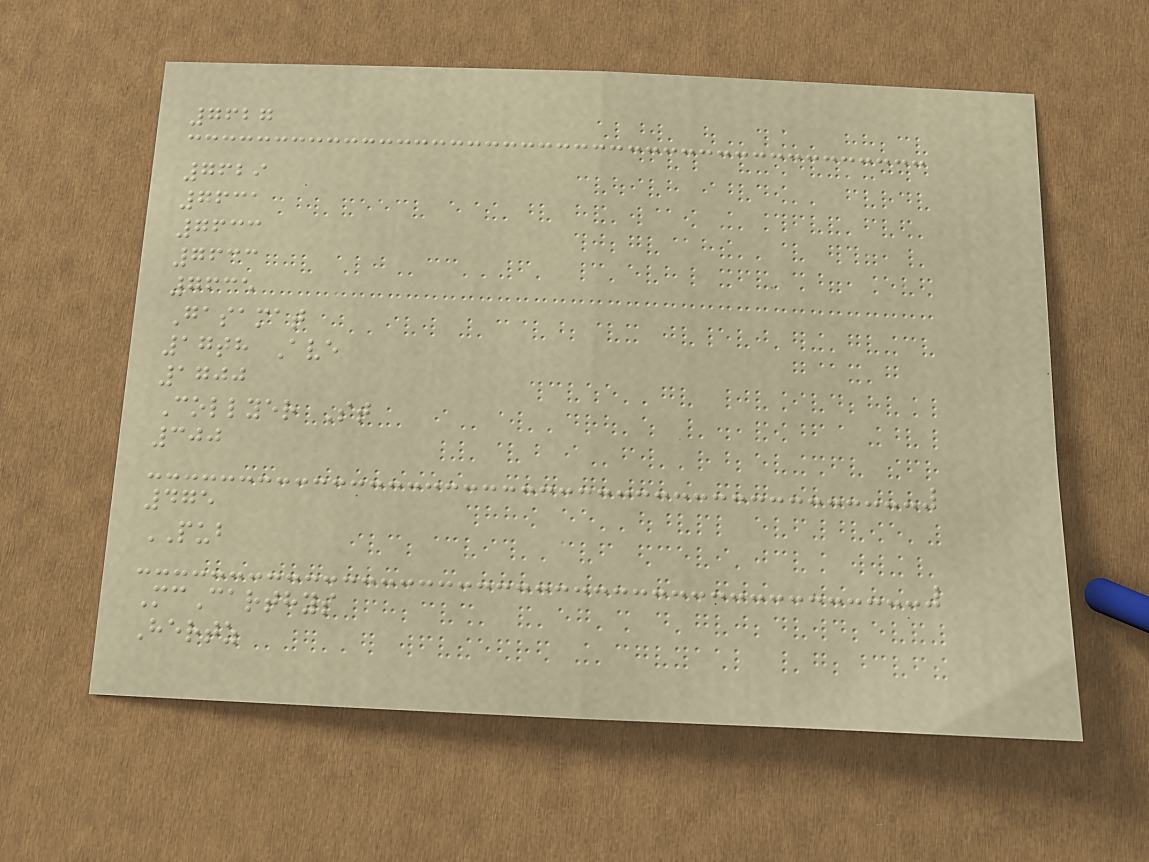7627
7629
7631
7633
7633
7635
Gasamat
17th Ave
1700
Collyer St
300
475
PUB
McCarthys
Hertz
